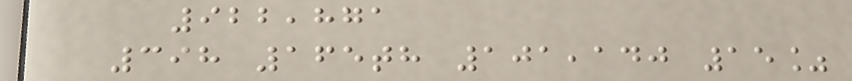922,871
398 165th 101,140 15%
